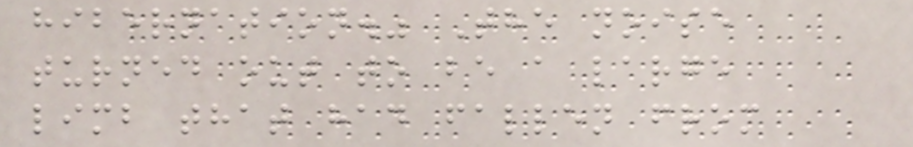hibernation." The noise
turned out to be a large
limb that had fallen from
